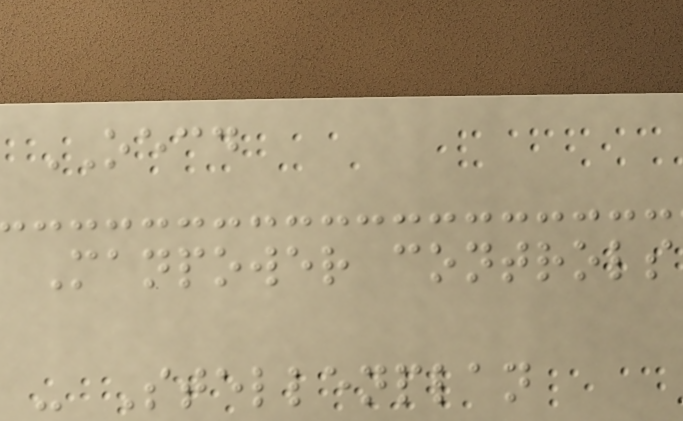OECD
Manpower controls
- Stellenplan
